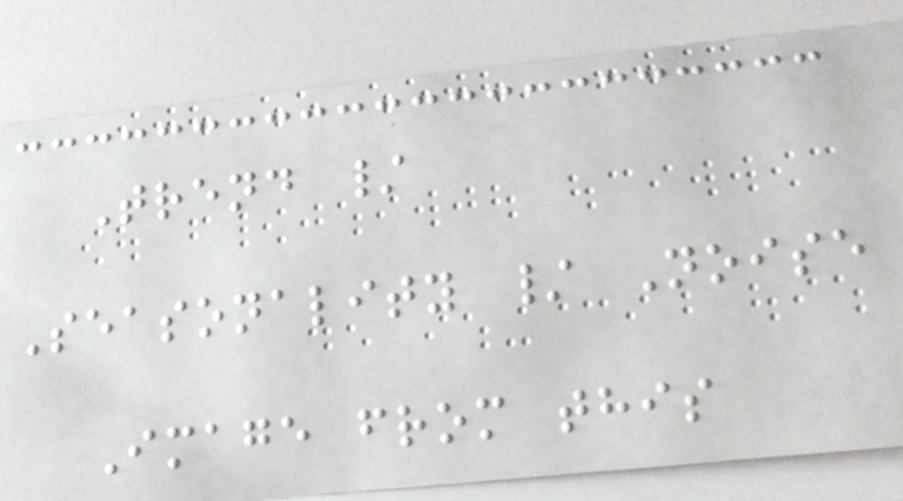Trend /
Seasonality / Noise
Image from this
